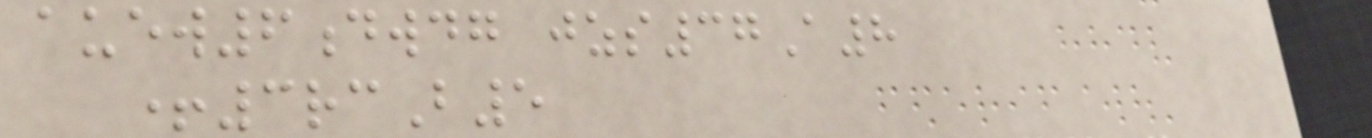auew6dwdg jzs37A8
+3rcB5
